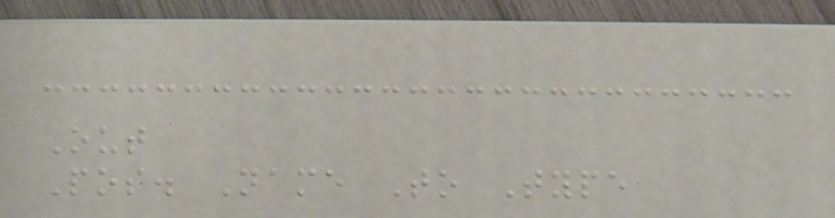Out
Pos. Name To Type
